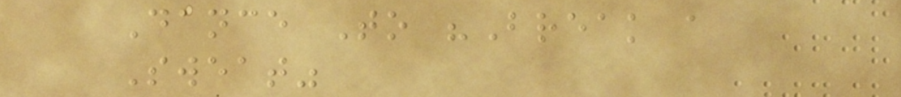Dance To "Break a
Sweat"
